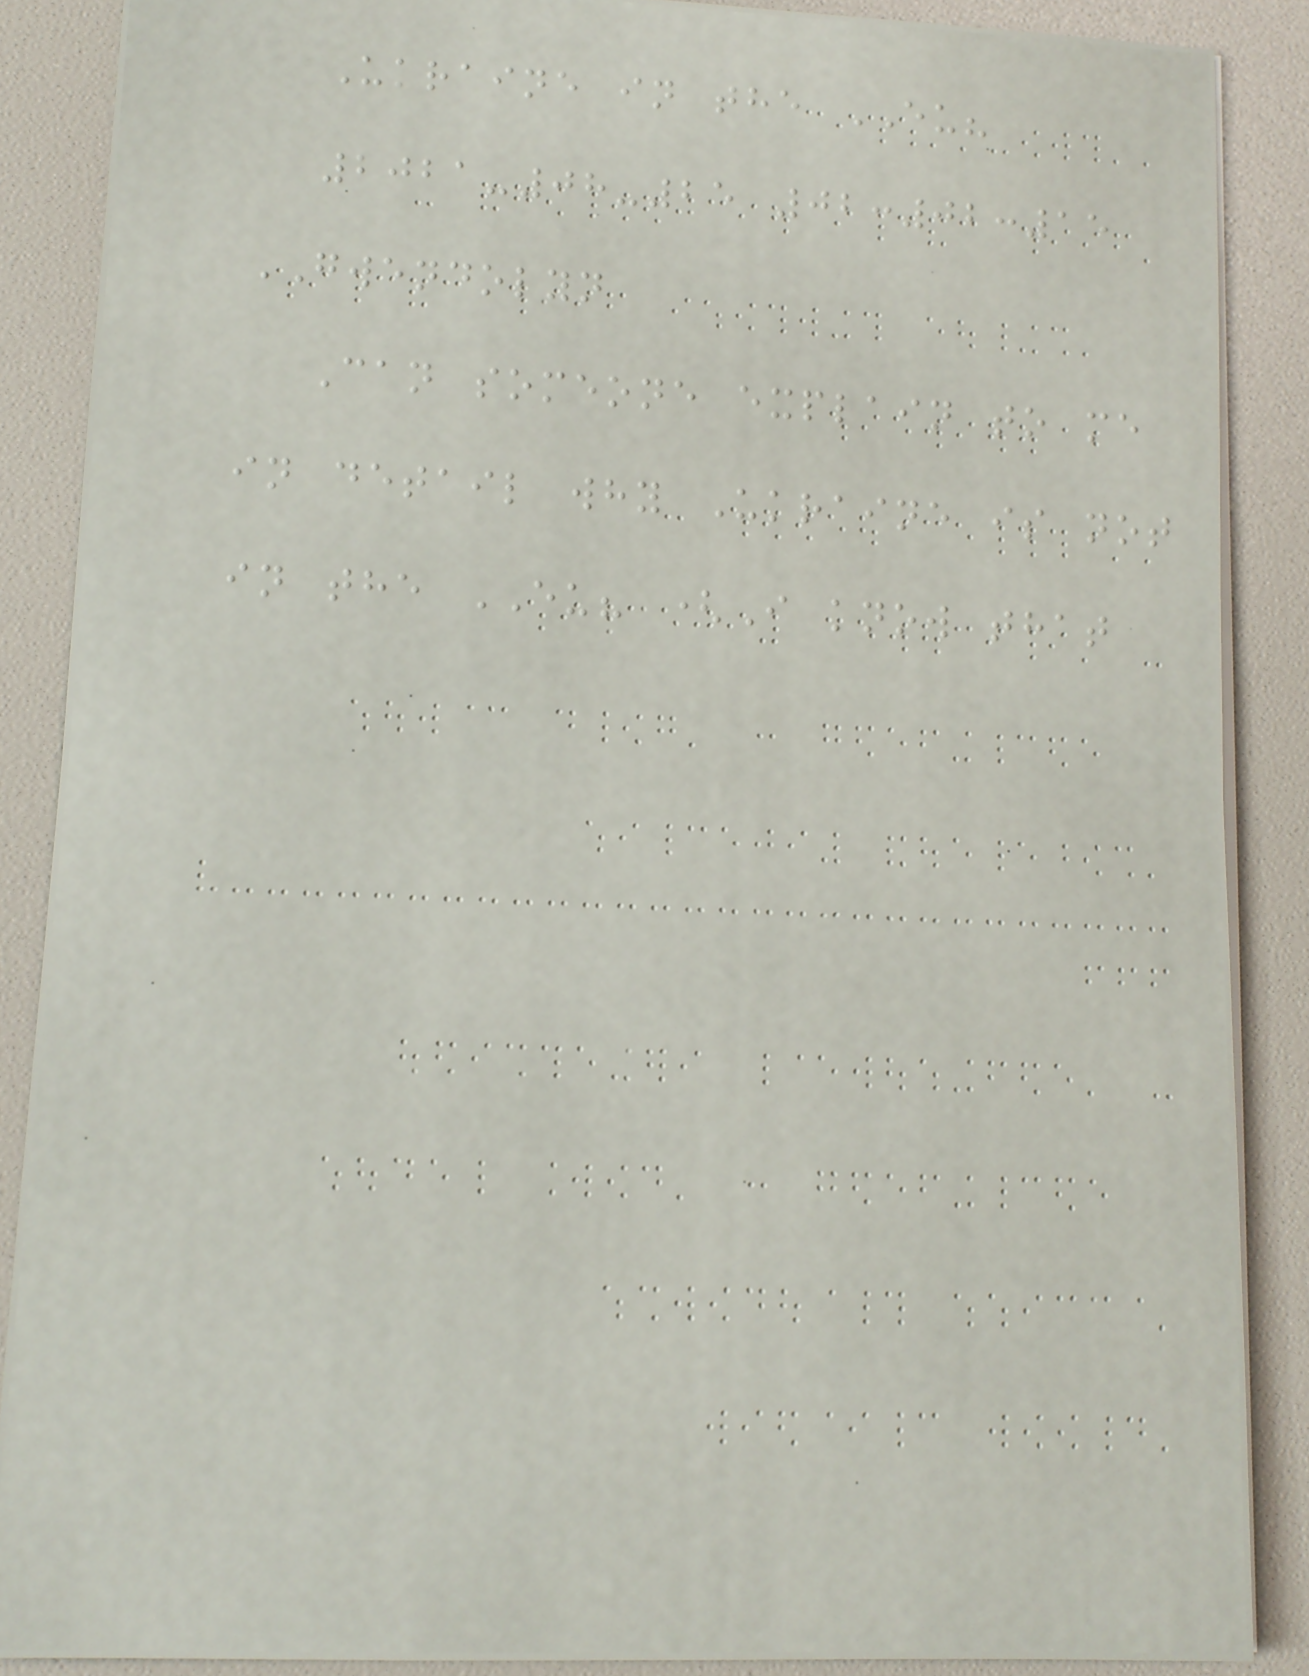Ukraine in the EU?
2021-08-25 02:02:15
GWENDOLYN
Can someone explain to me
in detail why Ukraine is not
in the EU? (I know that
